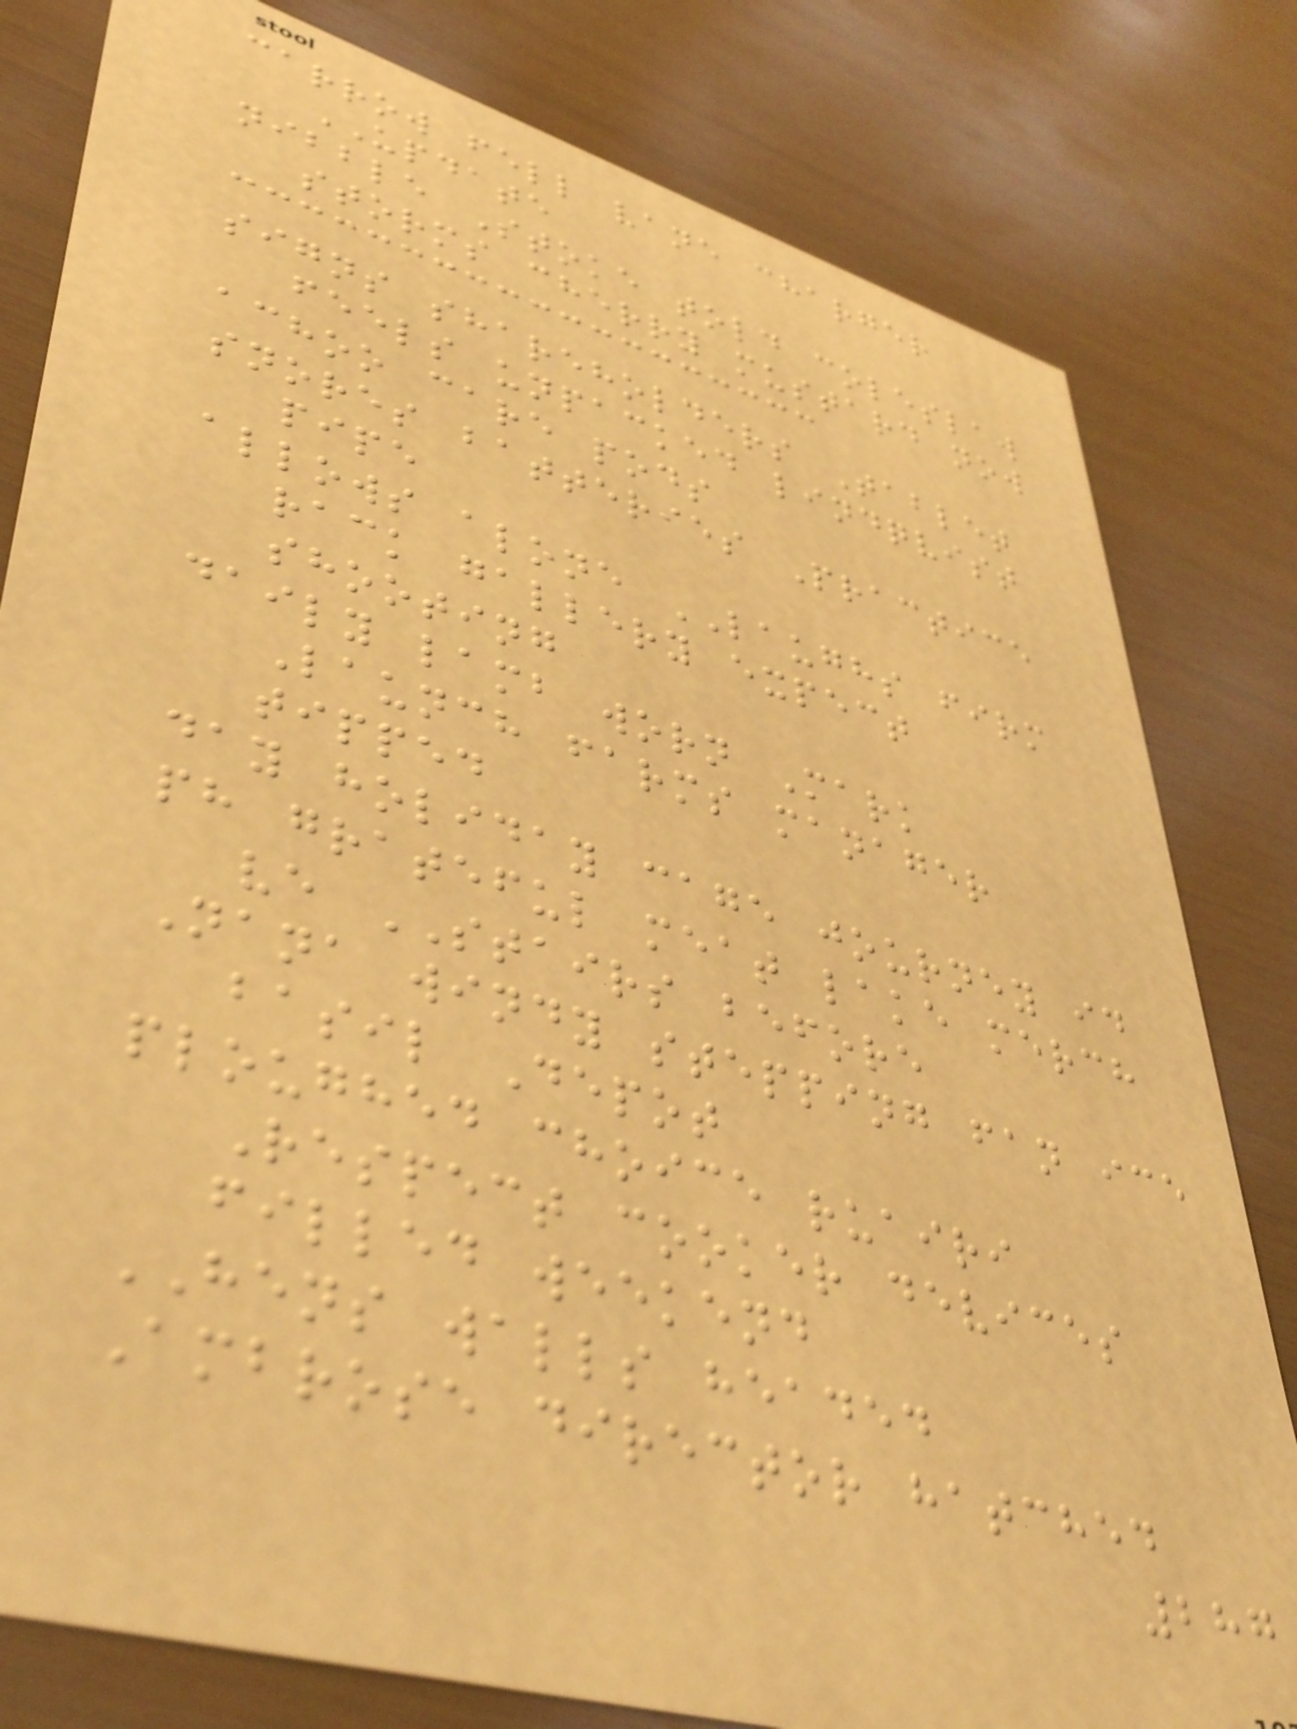carrow fell vane charger
UPDATE
nibble Stoke told coleslaw
storms cherry mustard now
signs shareholders Tablet
feels unpacked lindqvist
achoo care pods
snores batteries Practice
pipe
allows alone LAUGHS firm
rack gallery expect
shooting
daily lamb worn Mark
Launch farms manager
tipped
day holiday cage journey id
ph grateful meat lake merch
ve STAIRS before
Nana windy stepping fan ice
basil Depot
ploughed choice ruairi
Respect cooker devices
filled weekend
HENS walls headed
Ambrose director hatched
287
